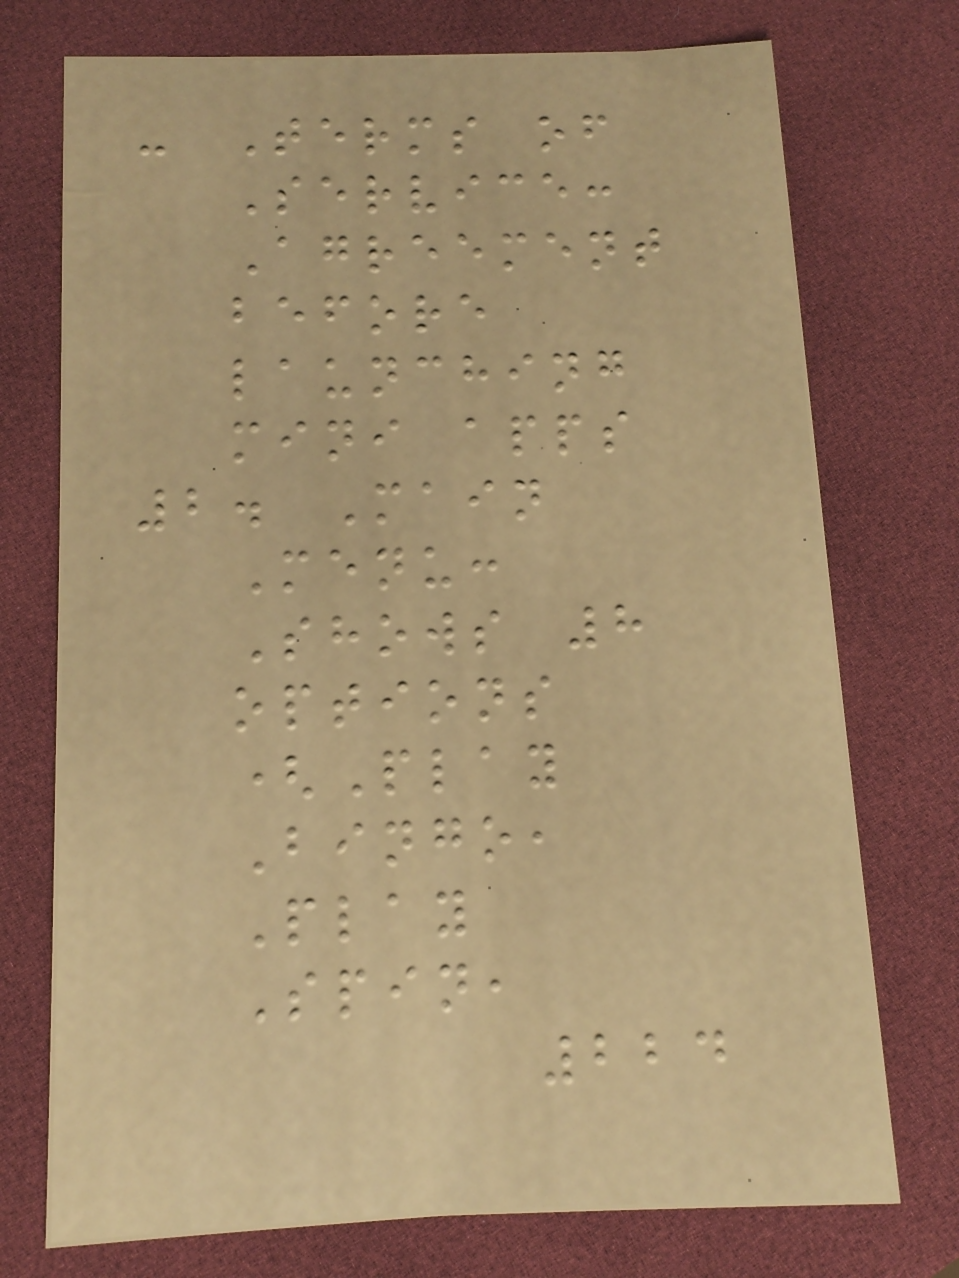- Terms of
Service:
Agreement
before
launching
mini apps
2. Main
Menu:
Shows 8
options
(Play
Bingo,
Play
Spin,
224
